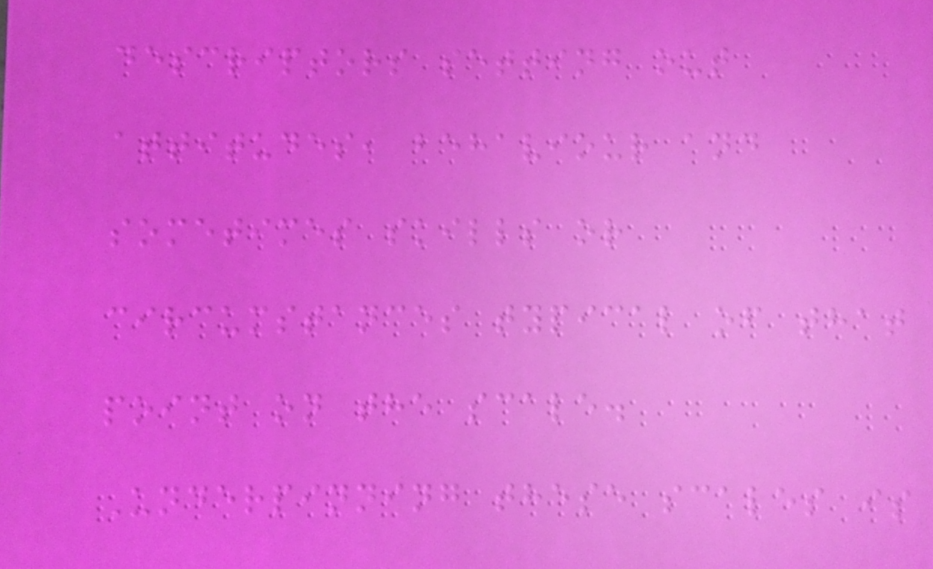descriptors setting out
attitudes, behaviour and
sometimes skills or
circumstances typical of that
point on the scale.
Underpinning these scales is
